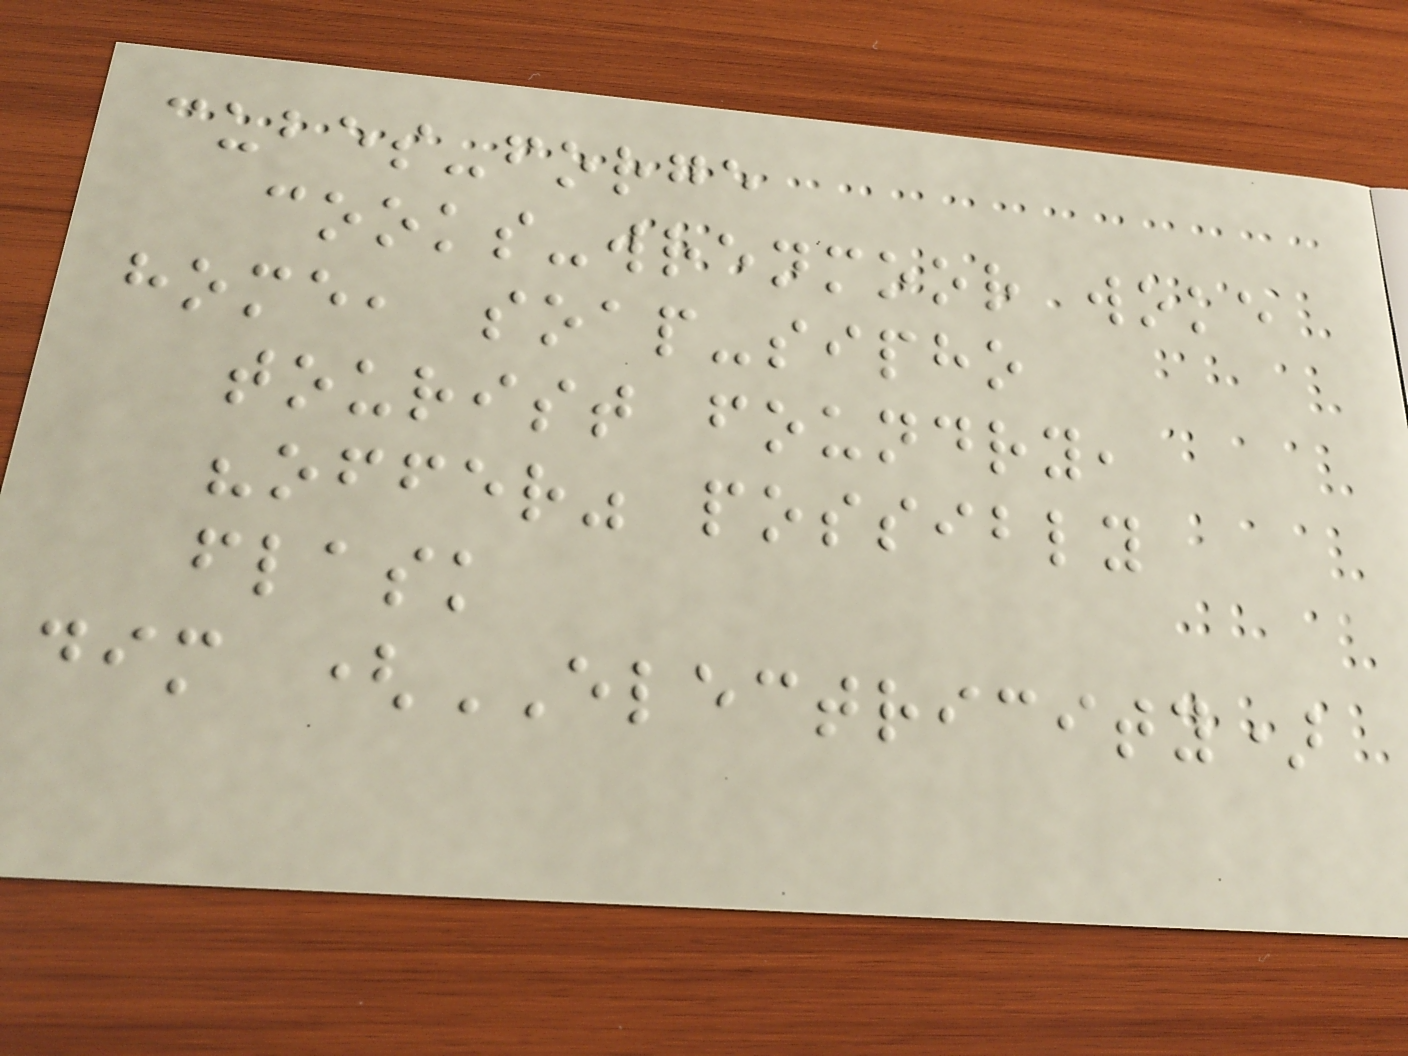cubes-forge
cooks-wrenmoor woke
home, soap-sipho
tourist foundry,
"offer" possibly
flask
dim (ELECTRICITY)
